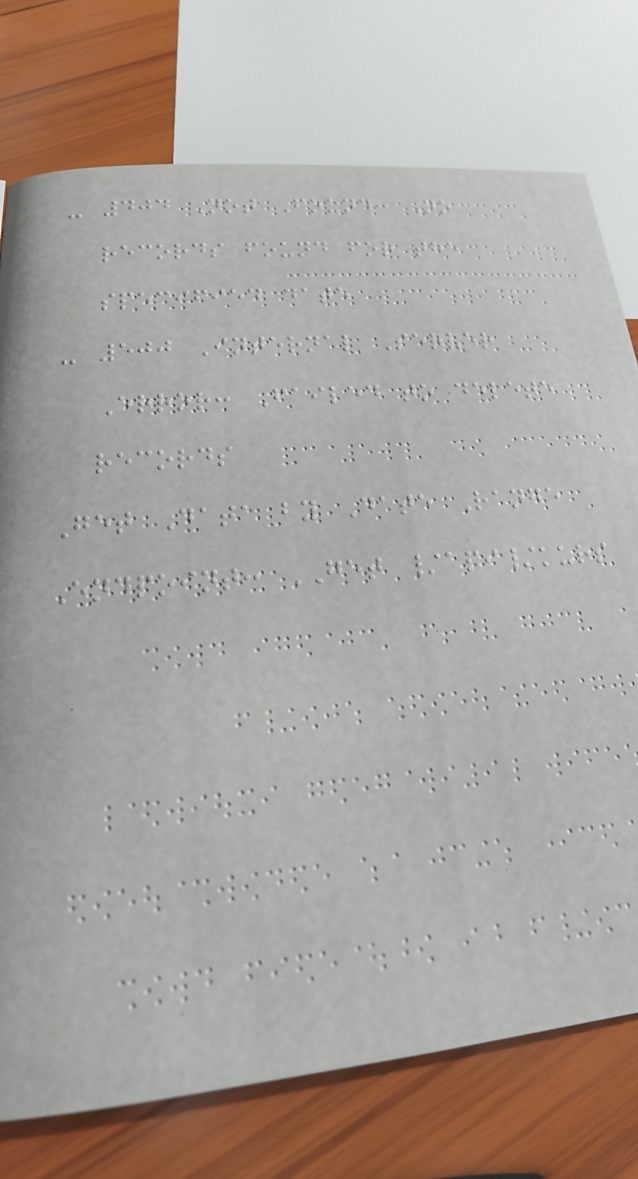- 404 Not Found: No
records found for the
specified date
- 500 Internal Server
Error: Failed to delete
records
Get Data by Date Range
Endpoint: GET /api/kurs
